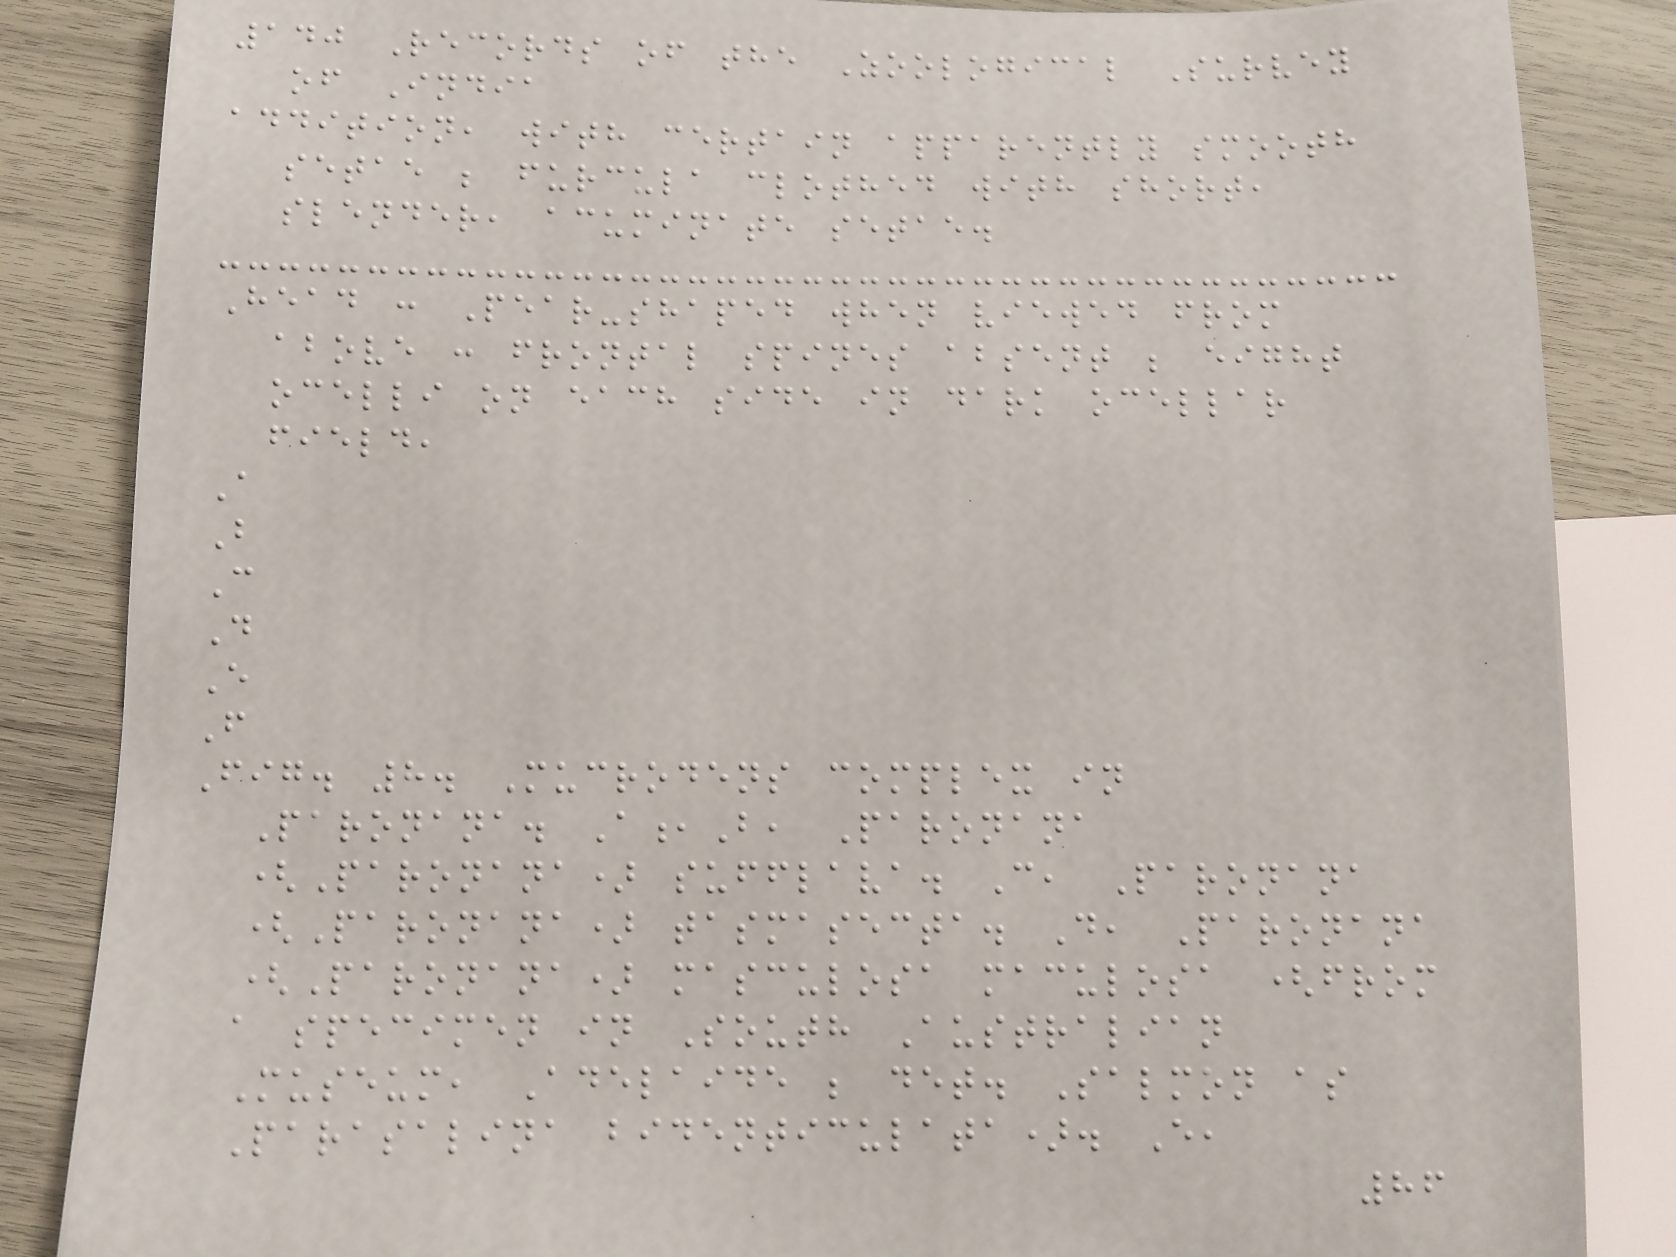140 Records of the Zoological Survey
of India
addition, with certain apparently smooth
setae ; furcula clothed with short,
slender, acuminate setae.
Head : Pear-shaped when viewed from
above : frontal spines absent ; eight
ocelli on each side in dark ocellar
field,
A
B
C
D
E
F
Fig. 8. Mucrodens complex in
Paronana. A,B, Paronana
(Paronana) sufflava. C, Paronana
(Paronana) tasmasecta. D, Paronana
(Paronana) masculosa maculosa (from
a specimen in South Australian
Museum, Adelaide ; det. Salmon as
Parasalina bidenticulata). E,
86
